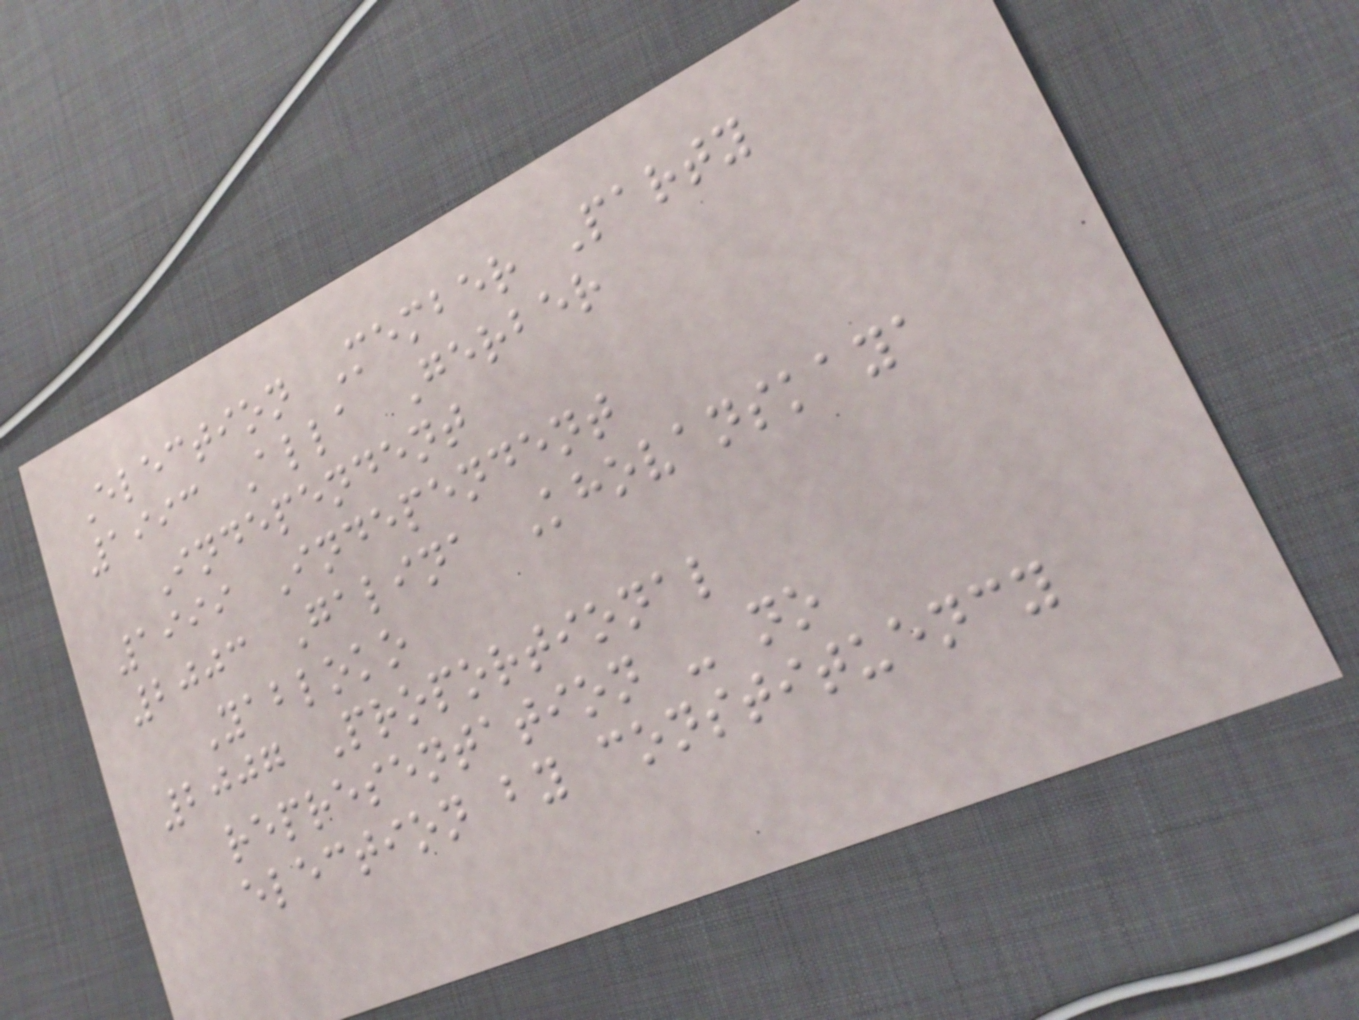Election Member Party
1993 Alla Gerber
Independent
1999 Independent
2003 Galina Khovanskaya
Yabloko
2007 Proportional
representation - no
election by constituency
